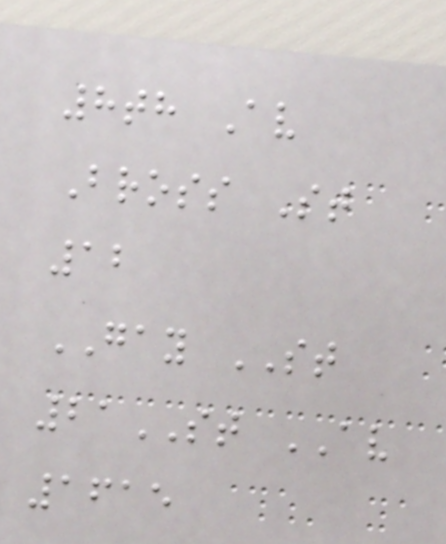8th Av
Bross St
12
GAY ST
21ST AV
1615
